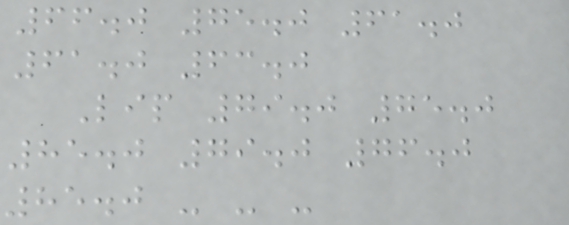66.0 75.0 61.0
61.0 63.0
Lip 79.0 75.0
85.0 79.0 76.0
85.0 - - -
